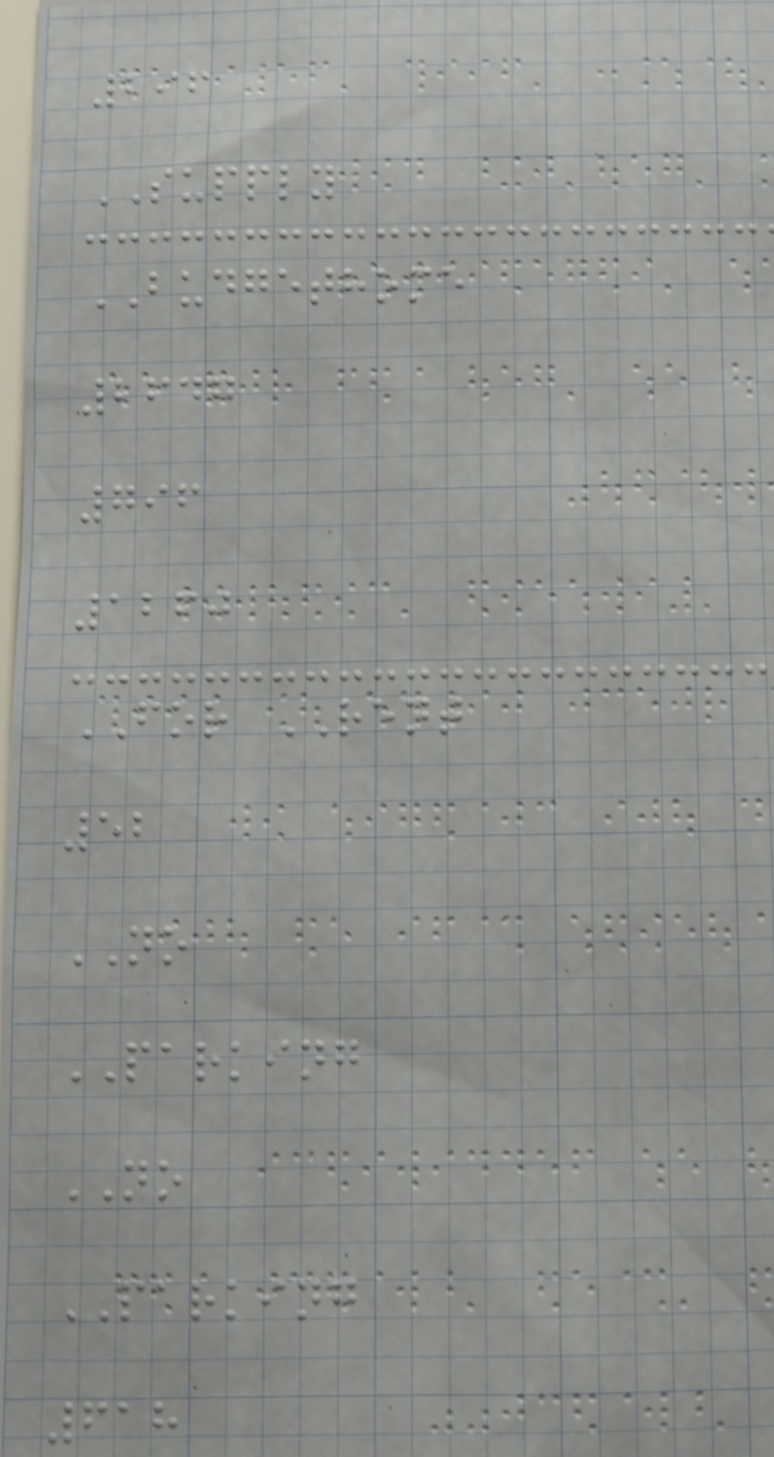296
SUPPLY
BUDGETHOME
2647
796
1260
FOR RENT
52
NO
PARKING
NO
PARKING
618
